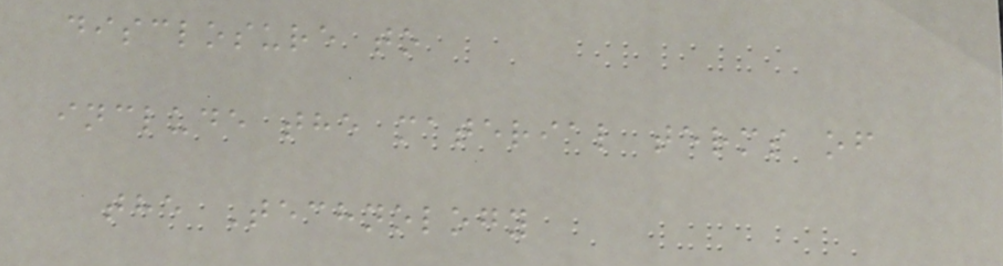disclosure to
include the material terms of
the Technology
